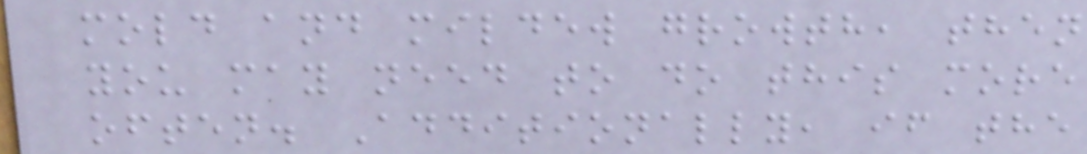mold and mildew growth, then
you may need to do this more
often. Additionally, if the
